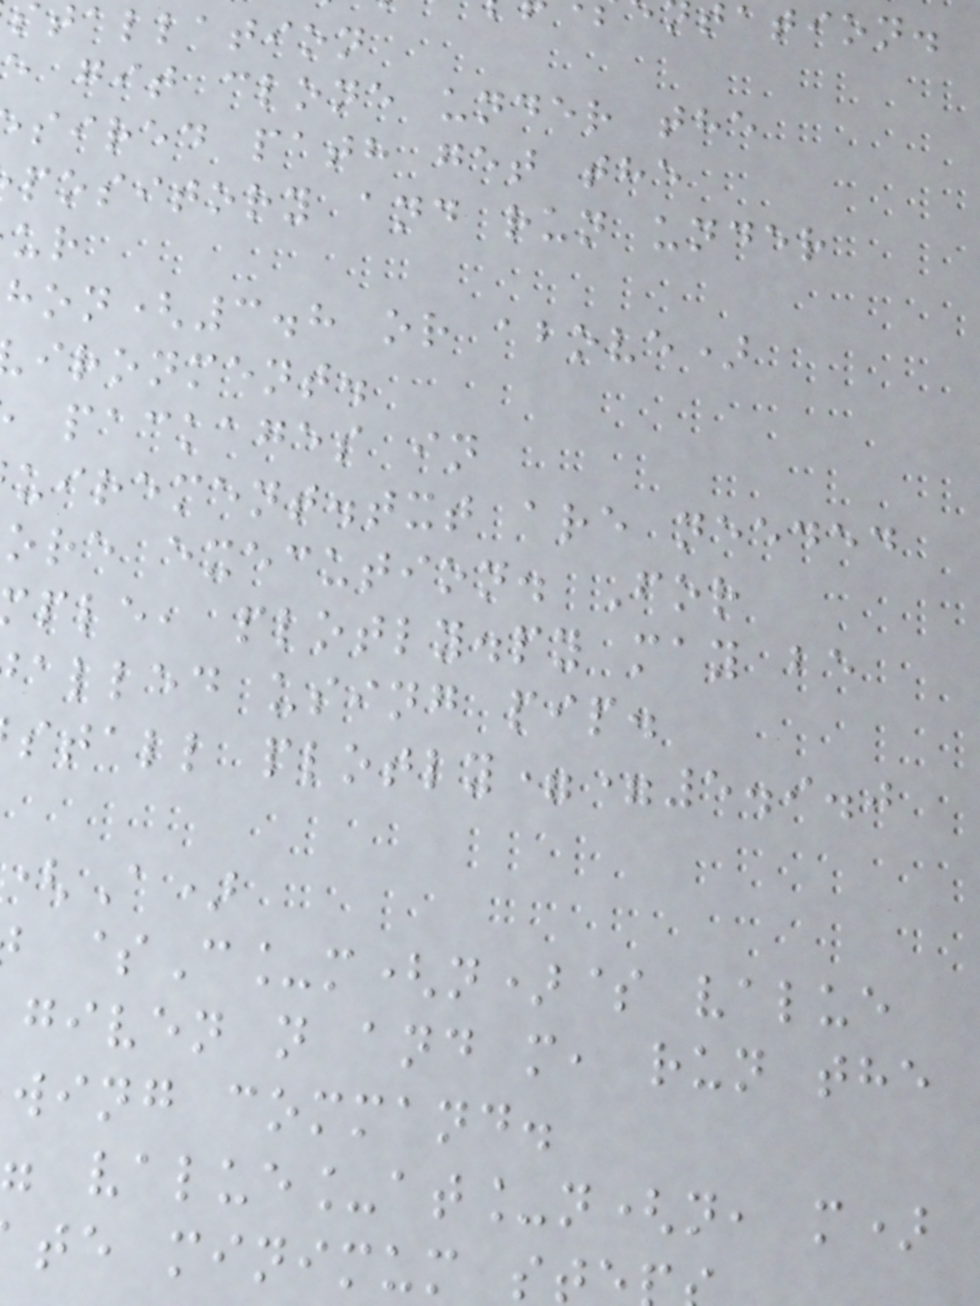tation.
tallation
e git clone under the
sired path get the
pository and run under
hon(3.8 or above)
ironment.
packages in
uirement.txt are needed
ore execution. For
ple, plotly.py may be
alled using pip.
stall plotly==5.9.0
A)
$C_m(n)$ value
given n and m, run the
wing command.
value_at_n(n, m)
te minimum st
